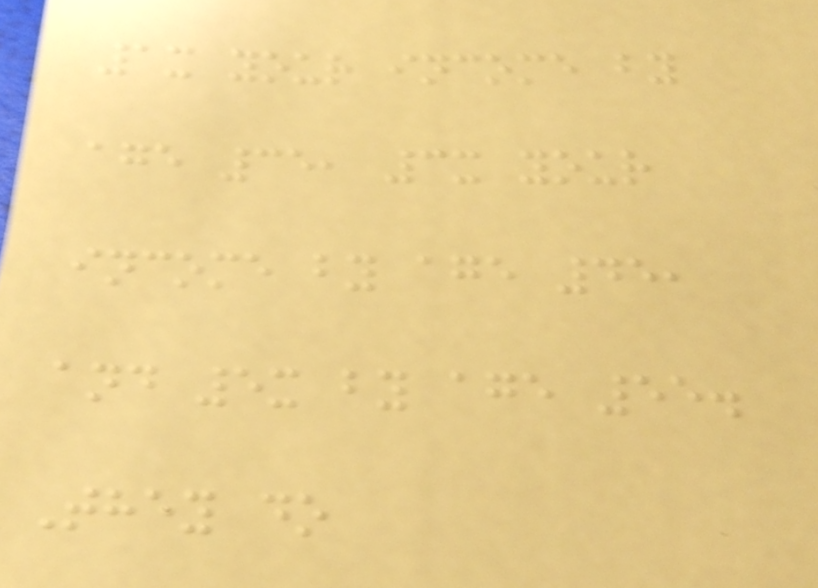1x your income by
age 35, 3x your
income by age 45,
and 5x by age 55.
They do
